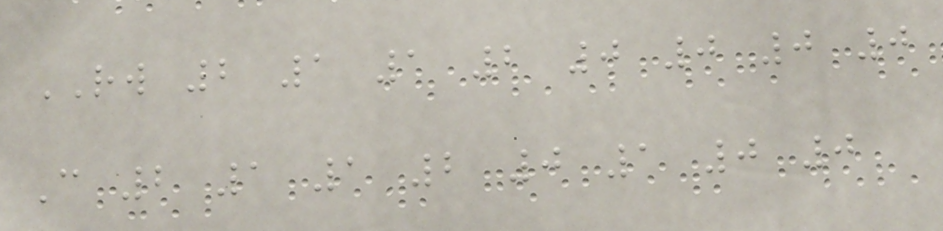RW 2 1 1 2 0 0 0 0
C 2 1 1 2 0 1 0 0
